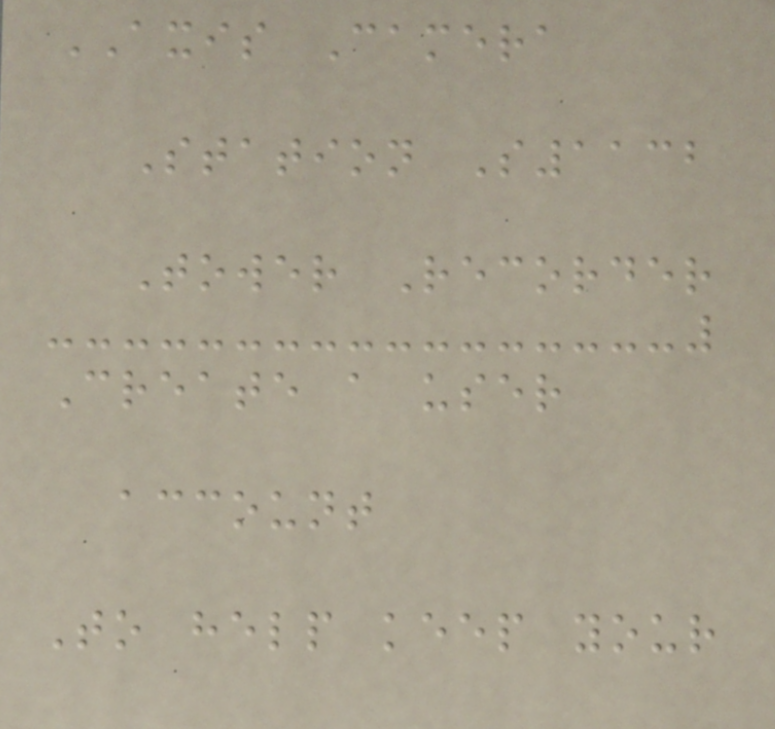AXIS Camera
Station S1132
Tower Recorder
Create a user
account
To help keep your
